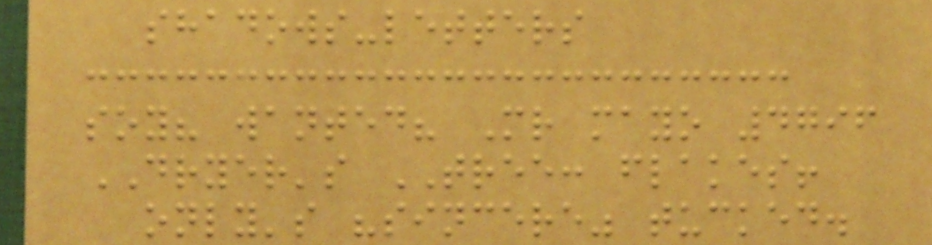shadows-letters
soy? wanted? Mr mayo 4796
DRYER's TREE: flakes!
only's "sincere" tucked.
